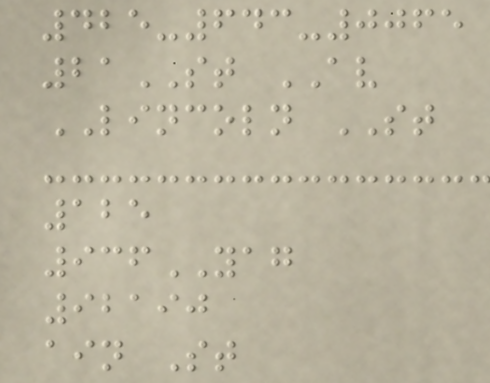425-643-0065
21ST AV
LINCOLN ST
125
936YAG
92190
ain St
